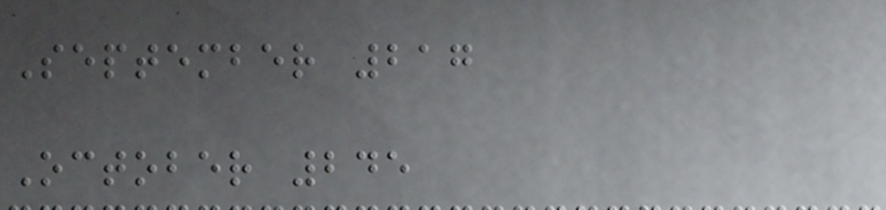September 217
October 245
